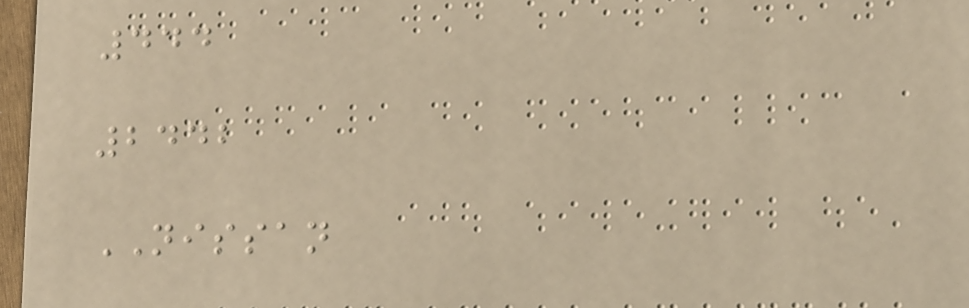444
2442
NISSAN
